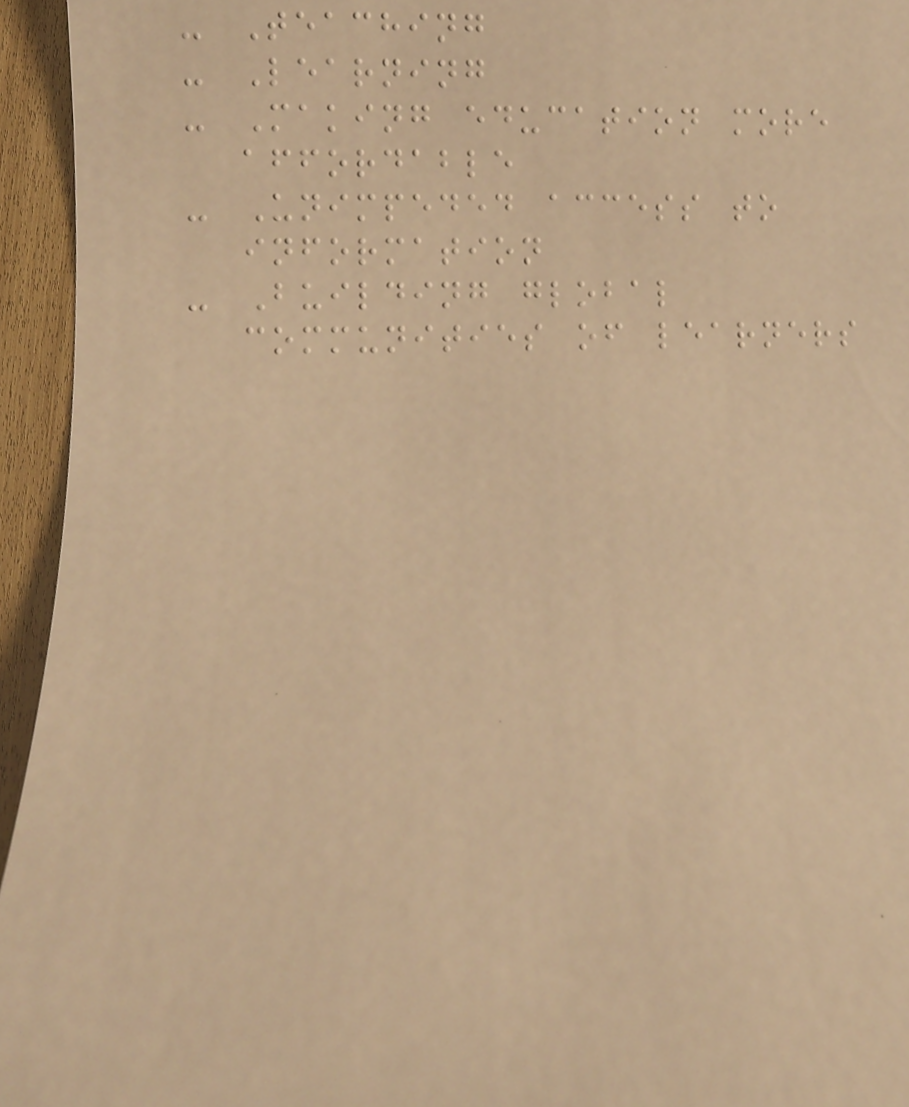- Teaching
- Learning
- Making education more
affordable
- Unimpeded access to
information
- Building global
communities of learners
